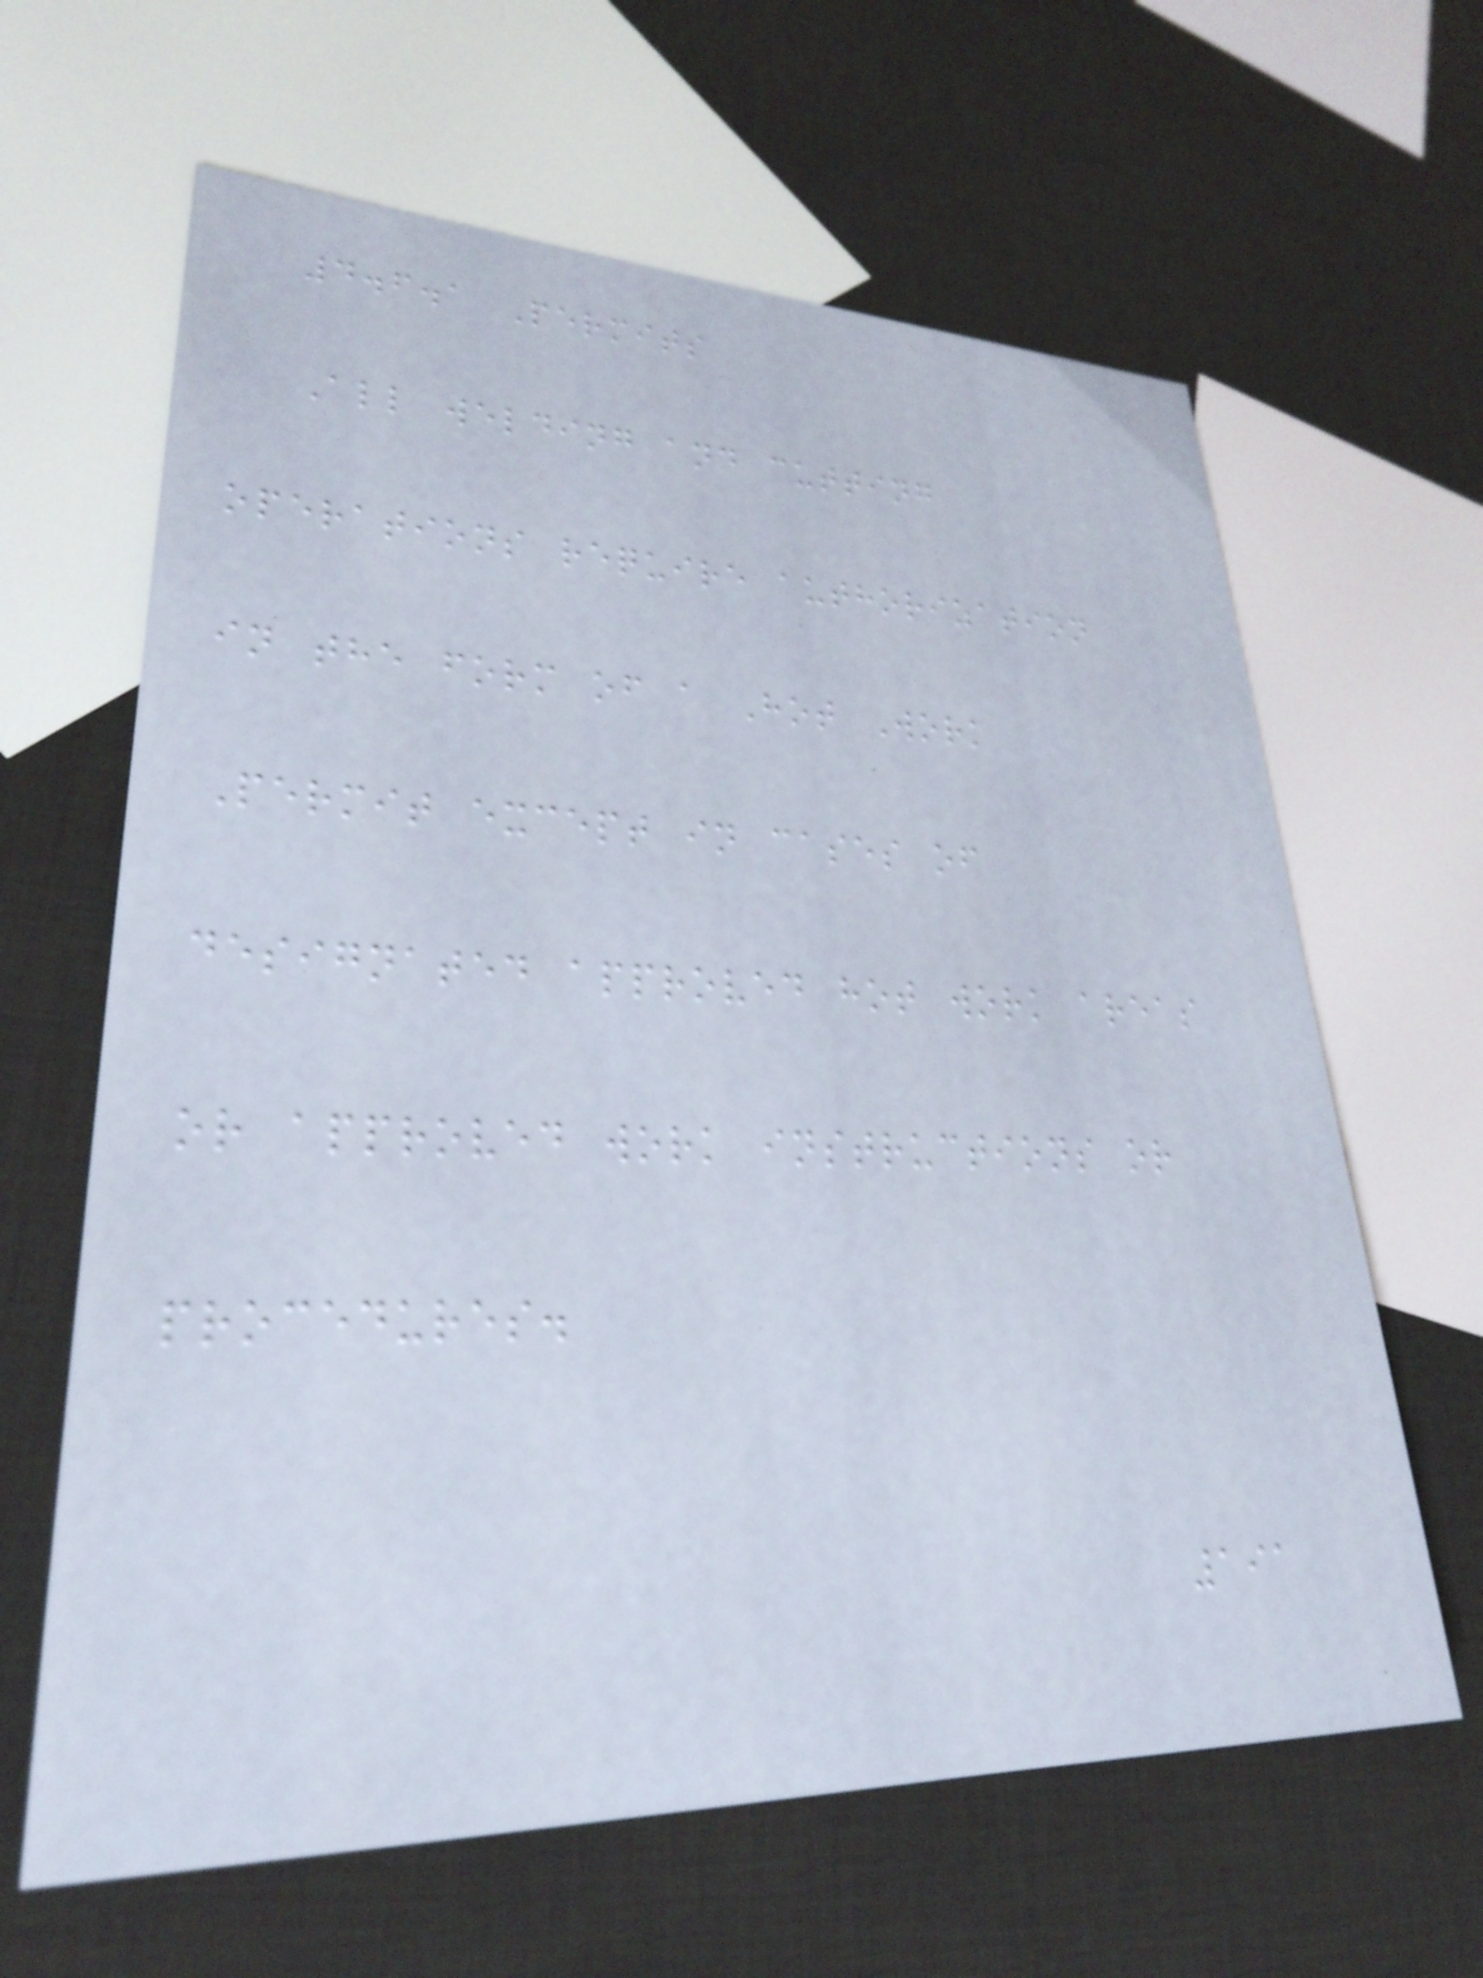4.6.1 Permits
All welding and cutting
operations require authorization
in the form of a Hot Work
Permit except in cases of
designated approved hot work areas
or approved work instructions or
procedures.
191
